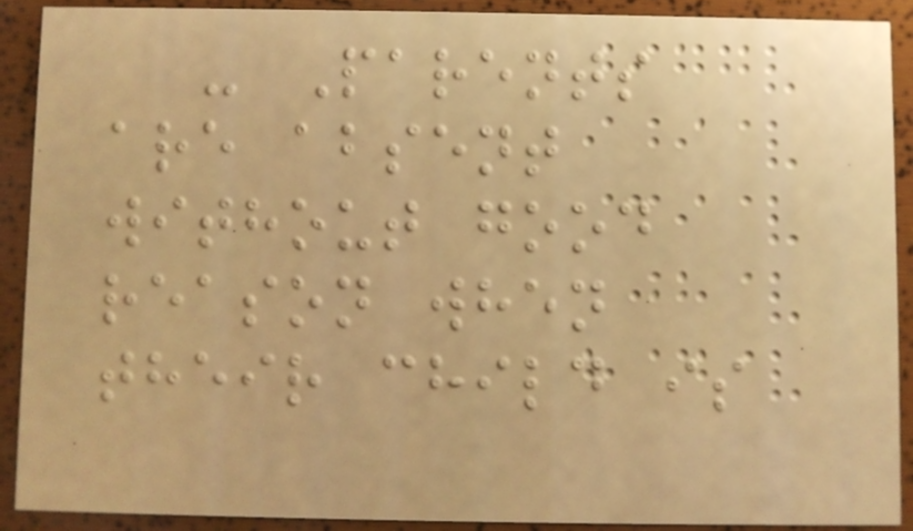- Parents
are absent
without good
reason when
their child is
